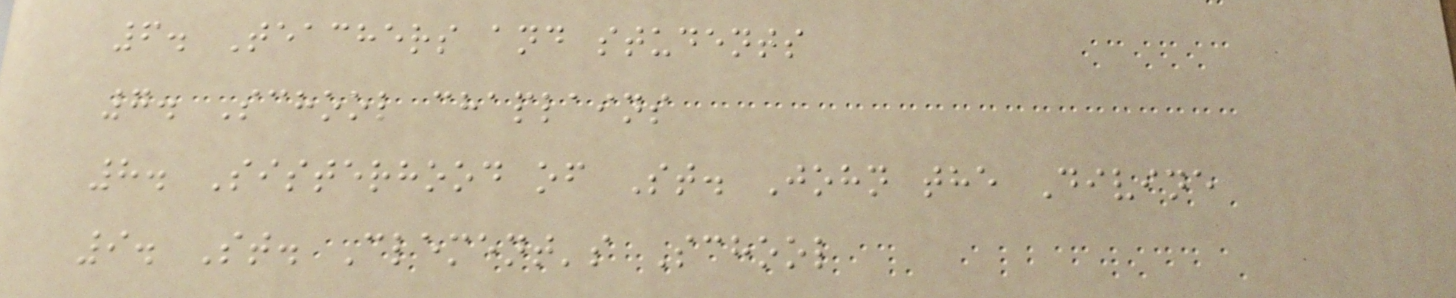6. Teachers and students
7. School chaplains
8. Sisterhood of St. John the Divine
9. St. Clement's School
